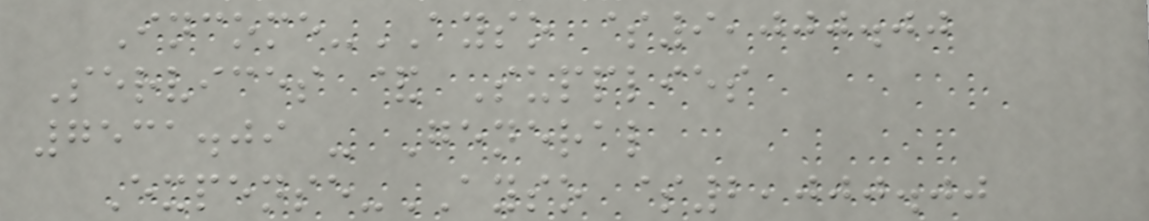Income-AYSO $9,000.00
Services & Supplies
7531.09 - General
Expense-AYSO $2,000.00
